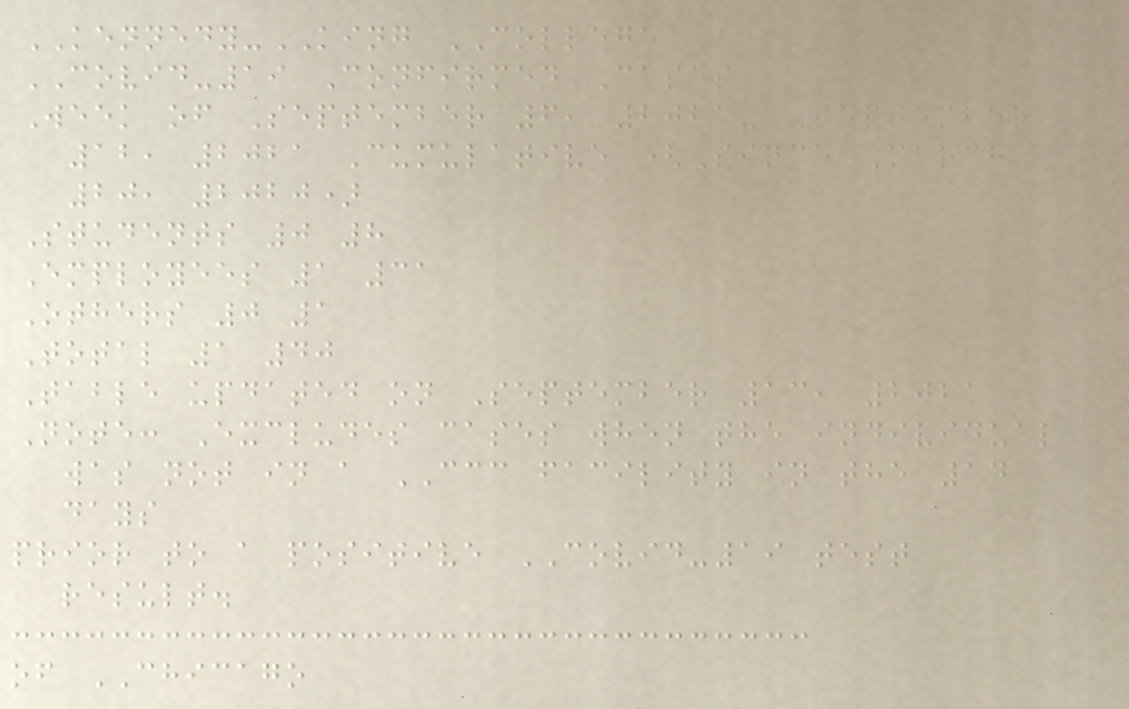KENNEDY-KING COLLEGE
COVID-19 Confirmed Cases
Week of September 6, 2021- September
12, 2021 Cumulative (Since March
20, 2020)
Students 0 8
Employees 1 31
Others 0 1
Total 1 40
Table updated on September 13, 2021
Note: Excludes cases when the individual
was not in a CCC facility in the 14
days
prior to a positive COVID-19 test
result.
of CHICAGO
